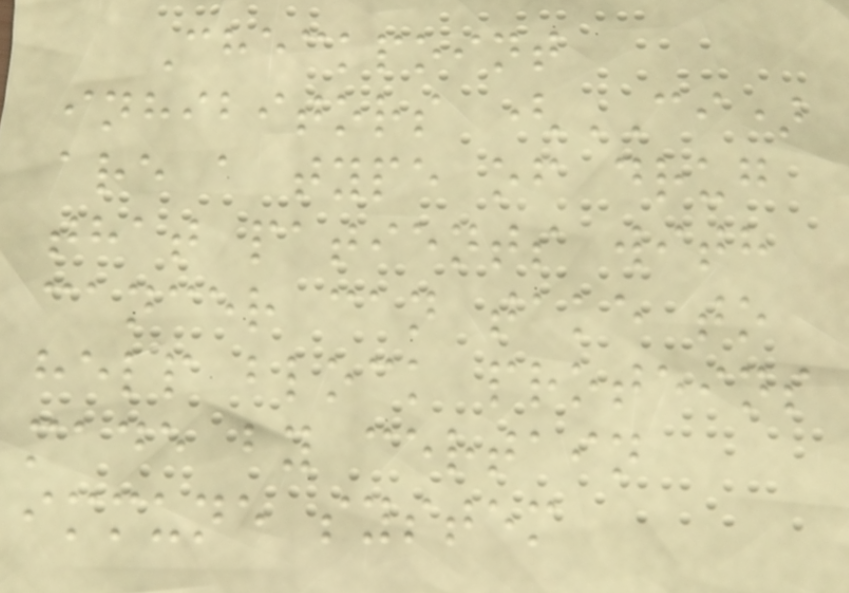Checkpoint
inhibitors (CI)
are a type of drug
that patients with
cancer can take to
help block proteins
made by certain
immune system
